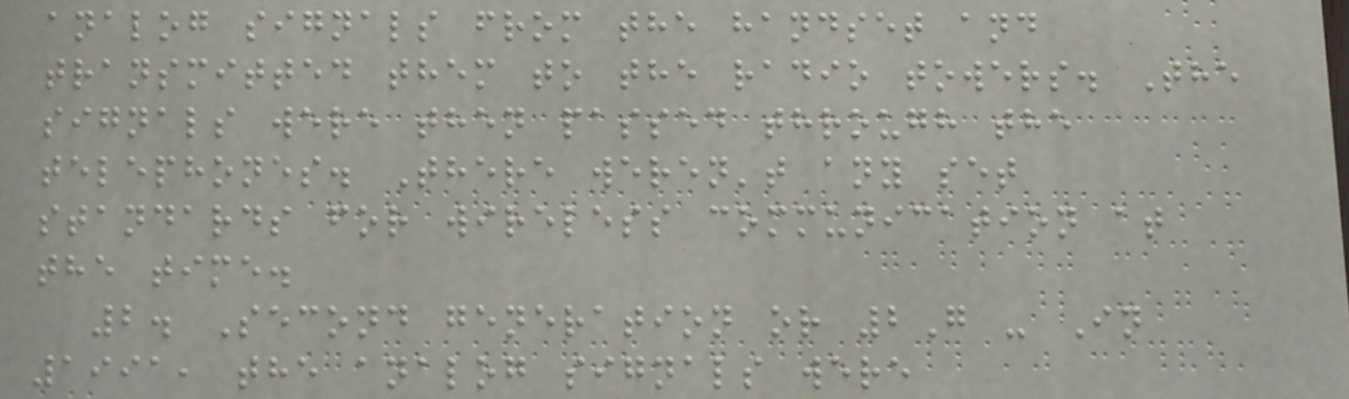analog signals from the handset and
transmitted them to the radio towers. The
signals were then passed through the
telephones. There weren't any set
standards for wireless communication at
the time.
2. Second generation or 2G - In
1991, the analog signals were
